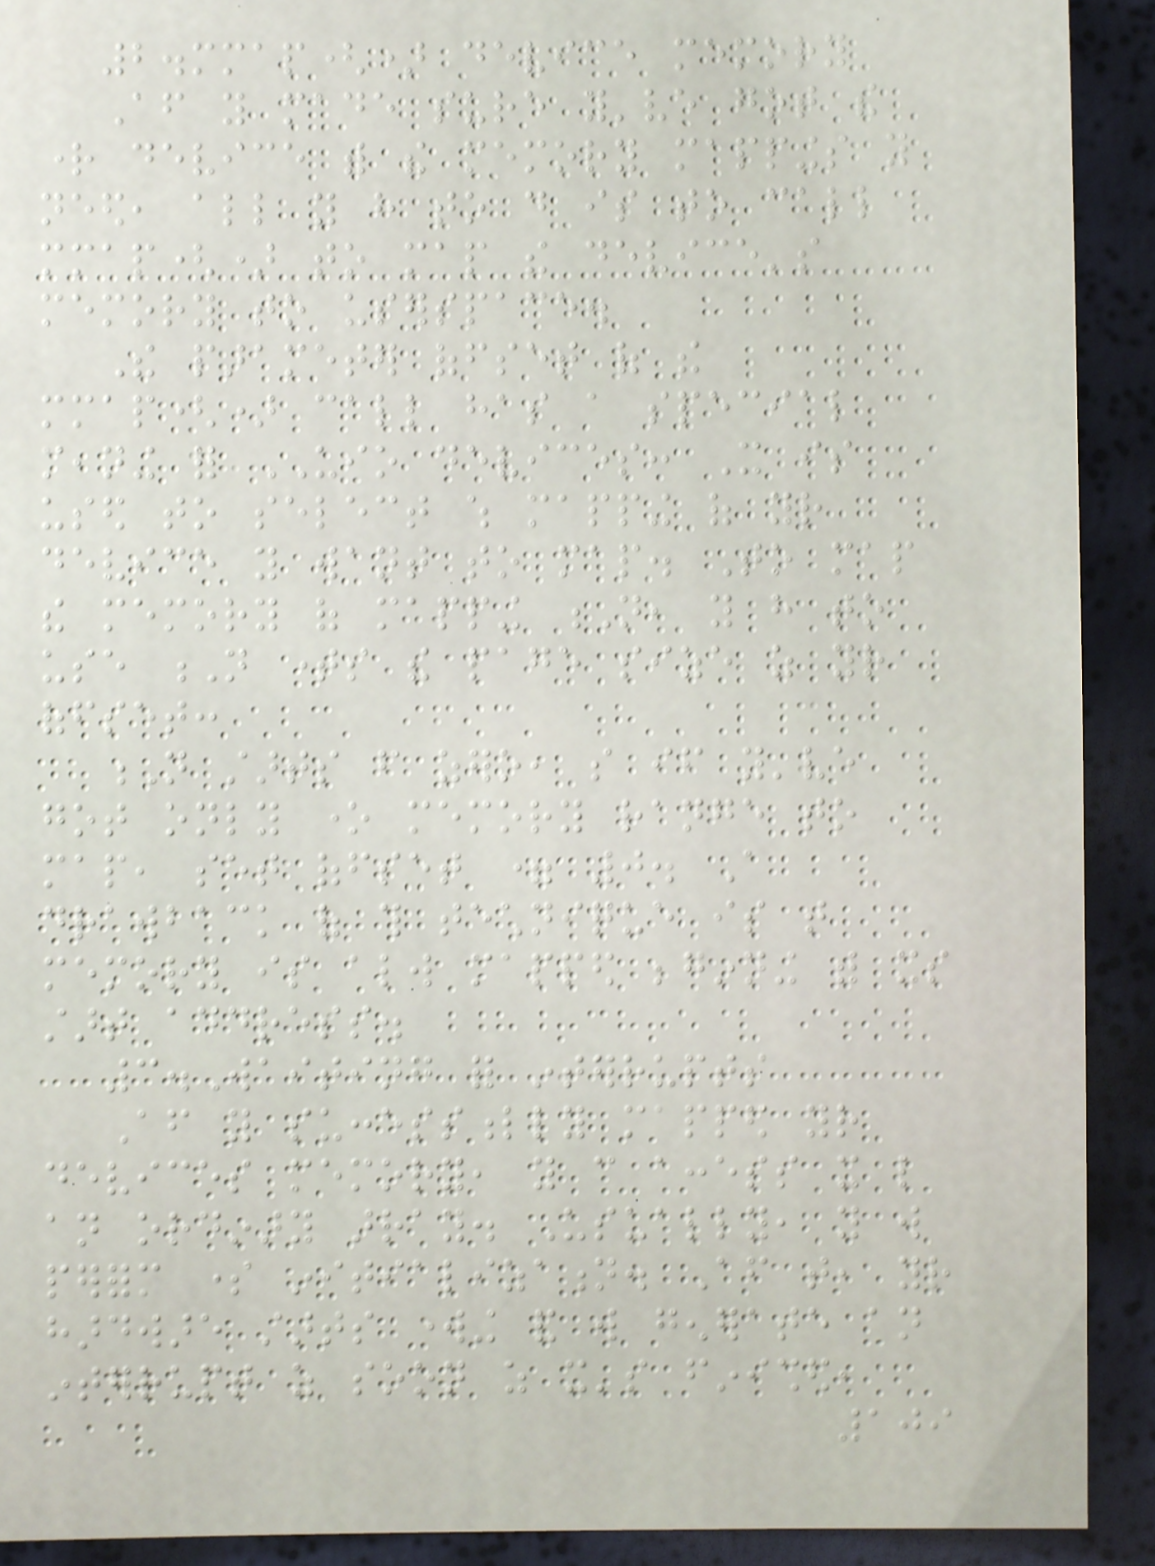2.mmap() device memory
After you made sure you've got the
right device with the memory mappings you
need, all you have to do is to call
mmap() to map the device's
memory to userspace.
The parameter offset of the
mmap() call has a special
meaning for UIO devices: It is
used to select which mapping of your
device you want to map. To map
the memory of mapping N, you have to
use N times the page size as your
offset:
N starts from zero, so if you've
got only one memory range to
map, set offset = 0. A
drawback of this technique is that
memory is always mapped beginning with its
start address.
3.Waiting for interrupts
After you successfully mapped your
devices memory, you can access it like
an ordinary array. Usually, you will
perform some initialization. After that, your
hardware starts working and will generate an
interrupt as soon as it's finished,
109
